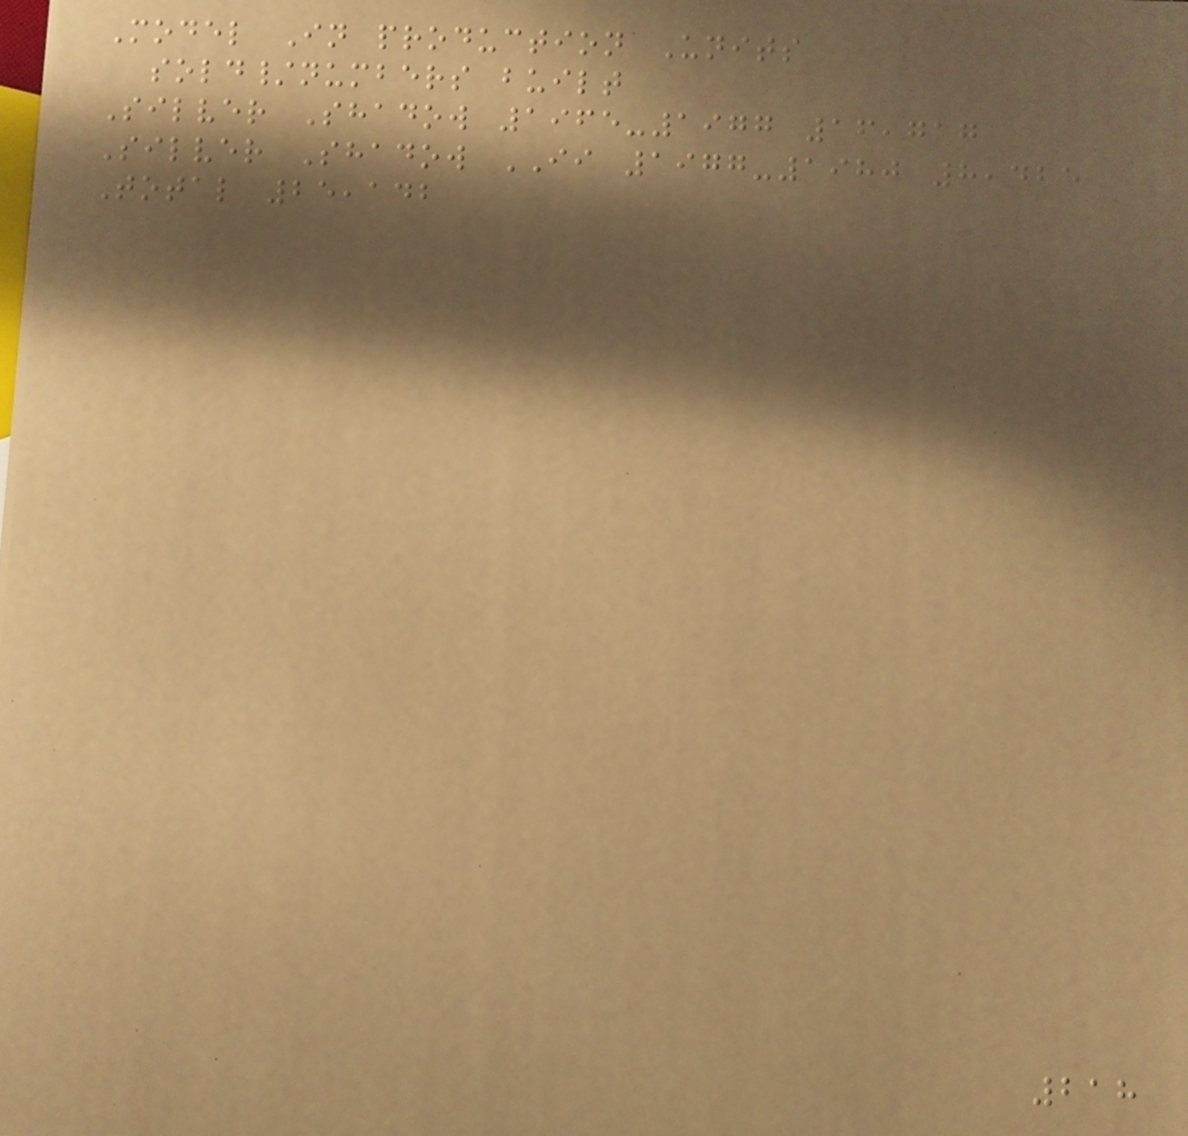Model In production Units
sold/numbers built
Silver Shadow 1965-1977 16,717
Silver Shadow II 1977-1980 8,425
Total 25,142
218
